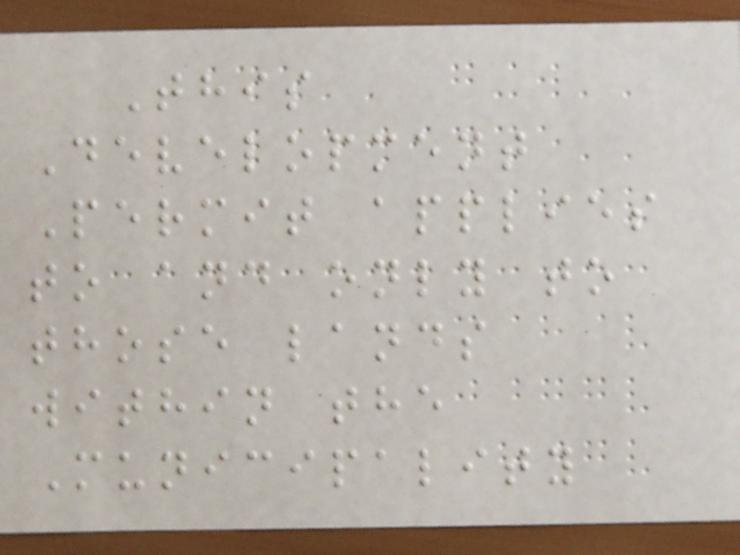This
Development
Permit applies
to and only to
those lands
within the
Municipality
